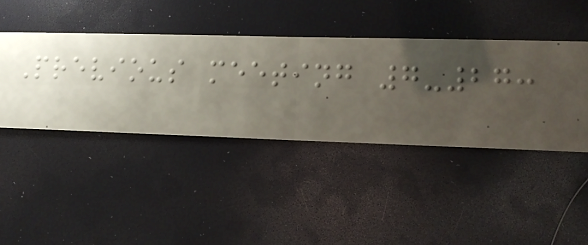Previous meeting 7-27:
